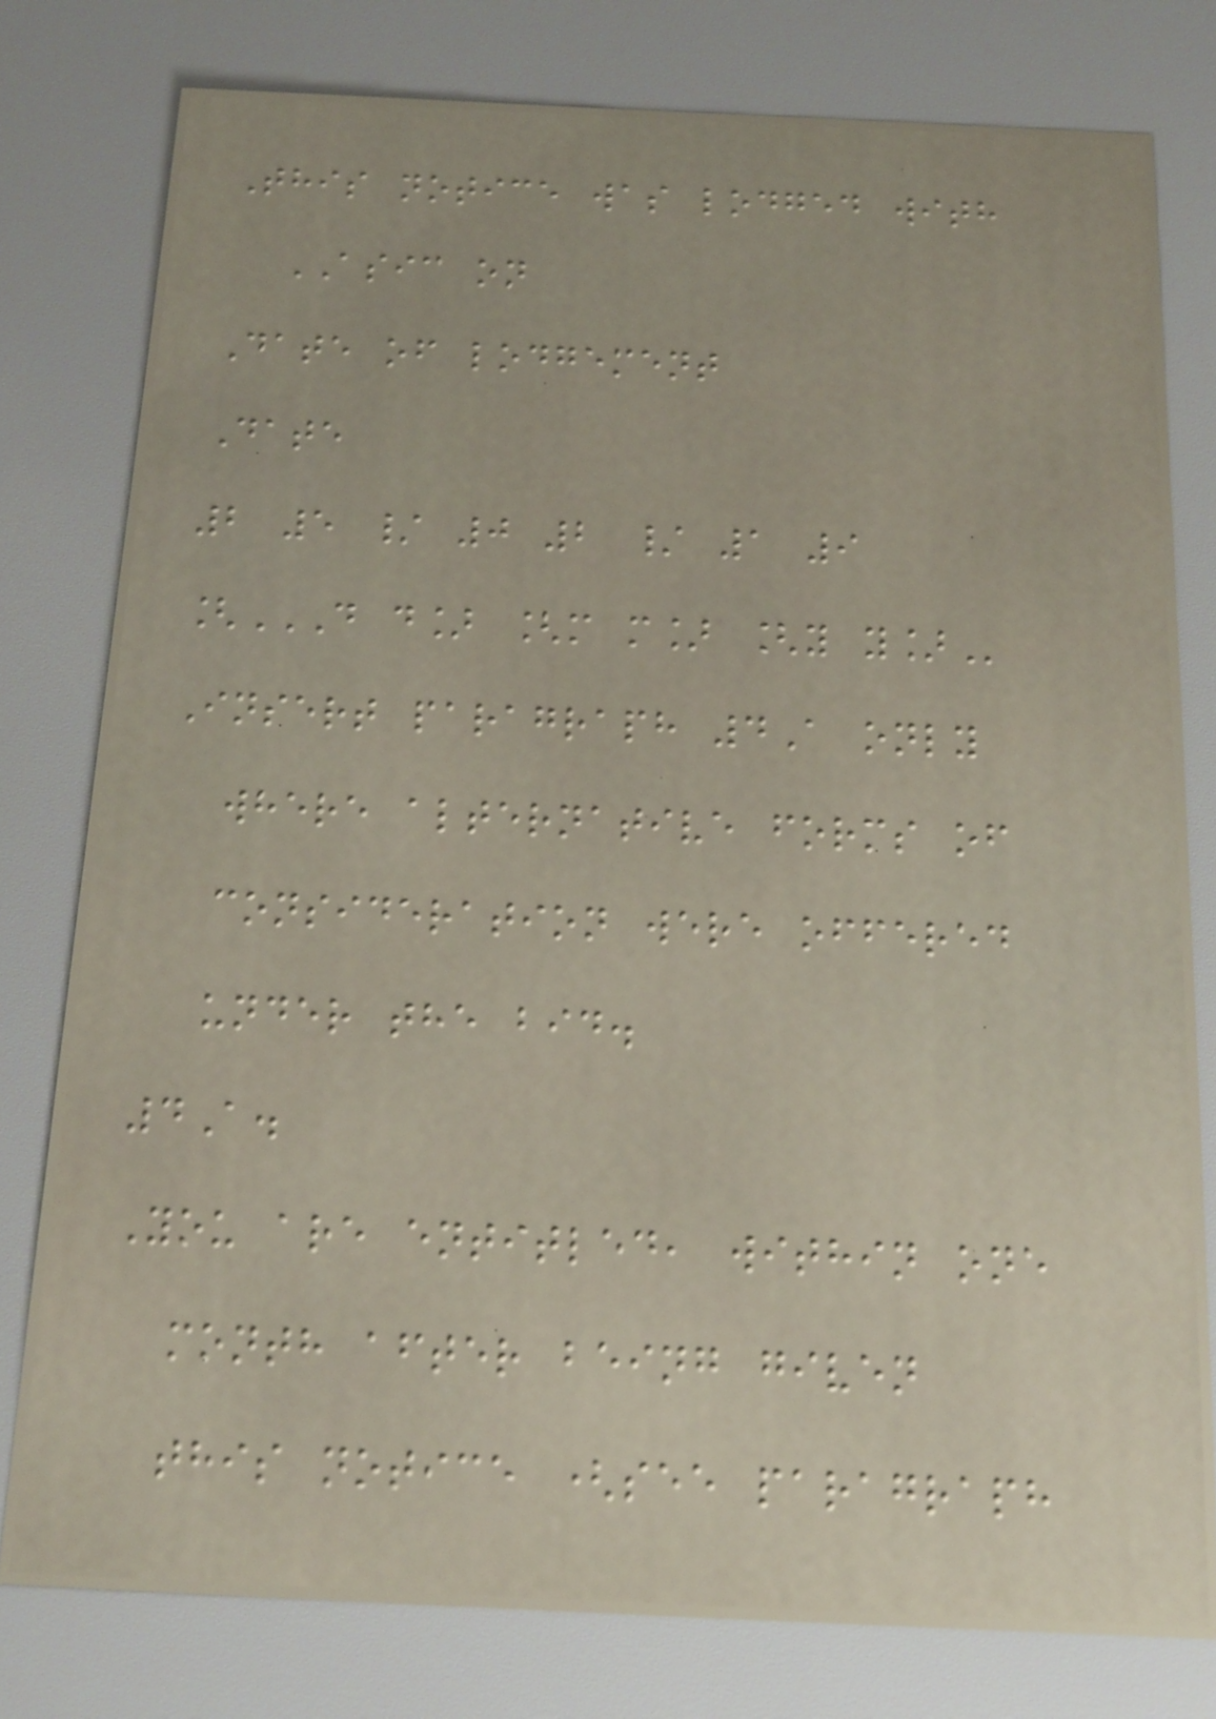This notice was lodged with
ASIC on
Date of lodgement
Date
2 5 / 0 2 / 1 9
[D D] [M M] [Y Y]
Insert paragraph 4A only
where alternative forms of
consideration were offered
under the bid.
4A.
You are entitled, within one
month after being given
this notice (see paragraph
